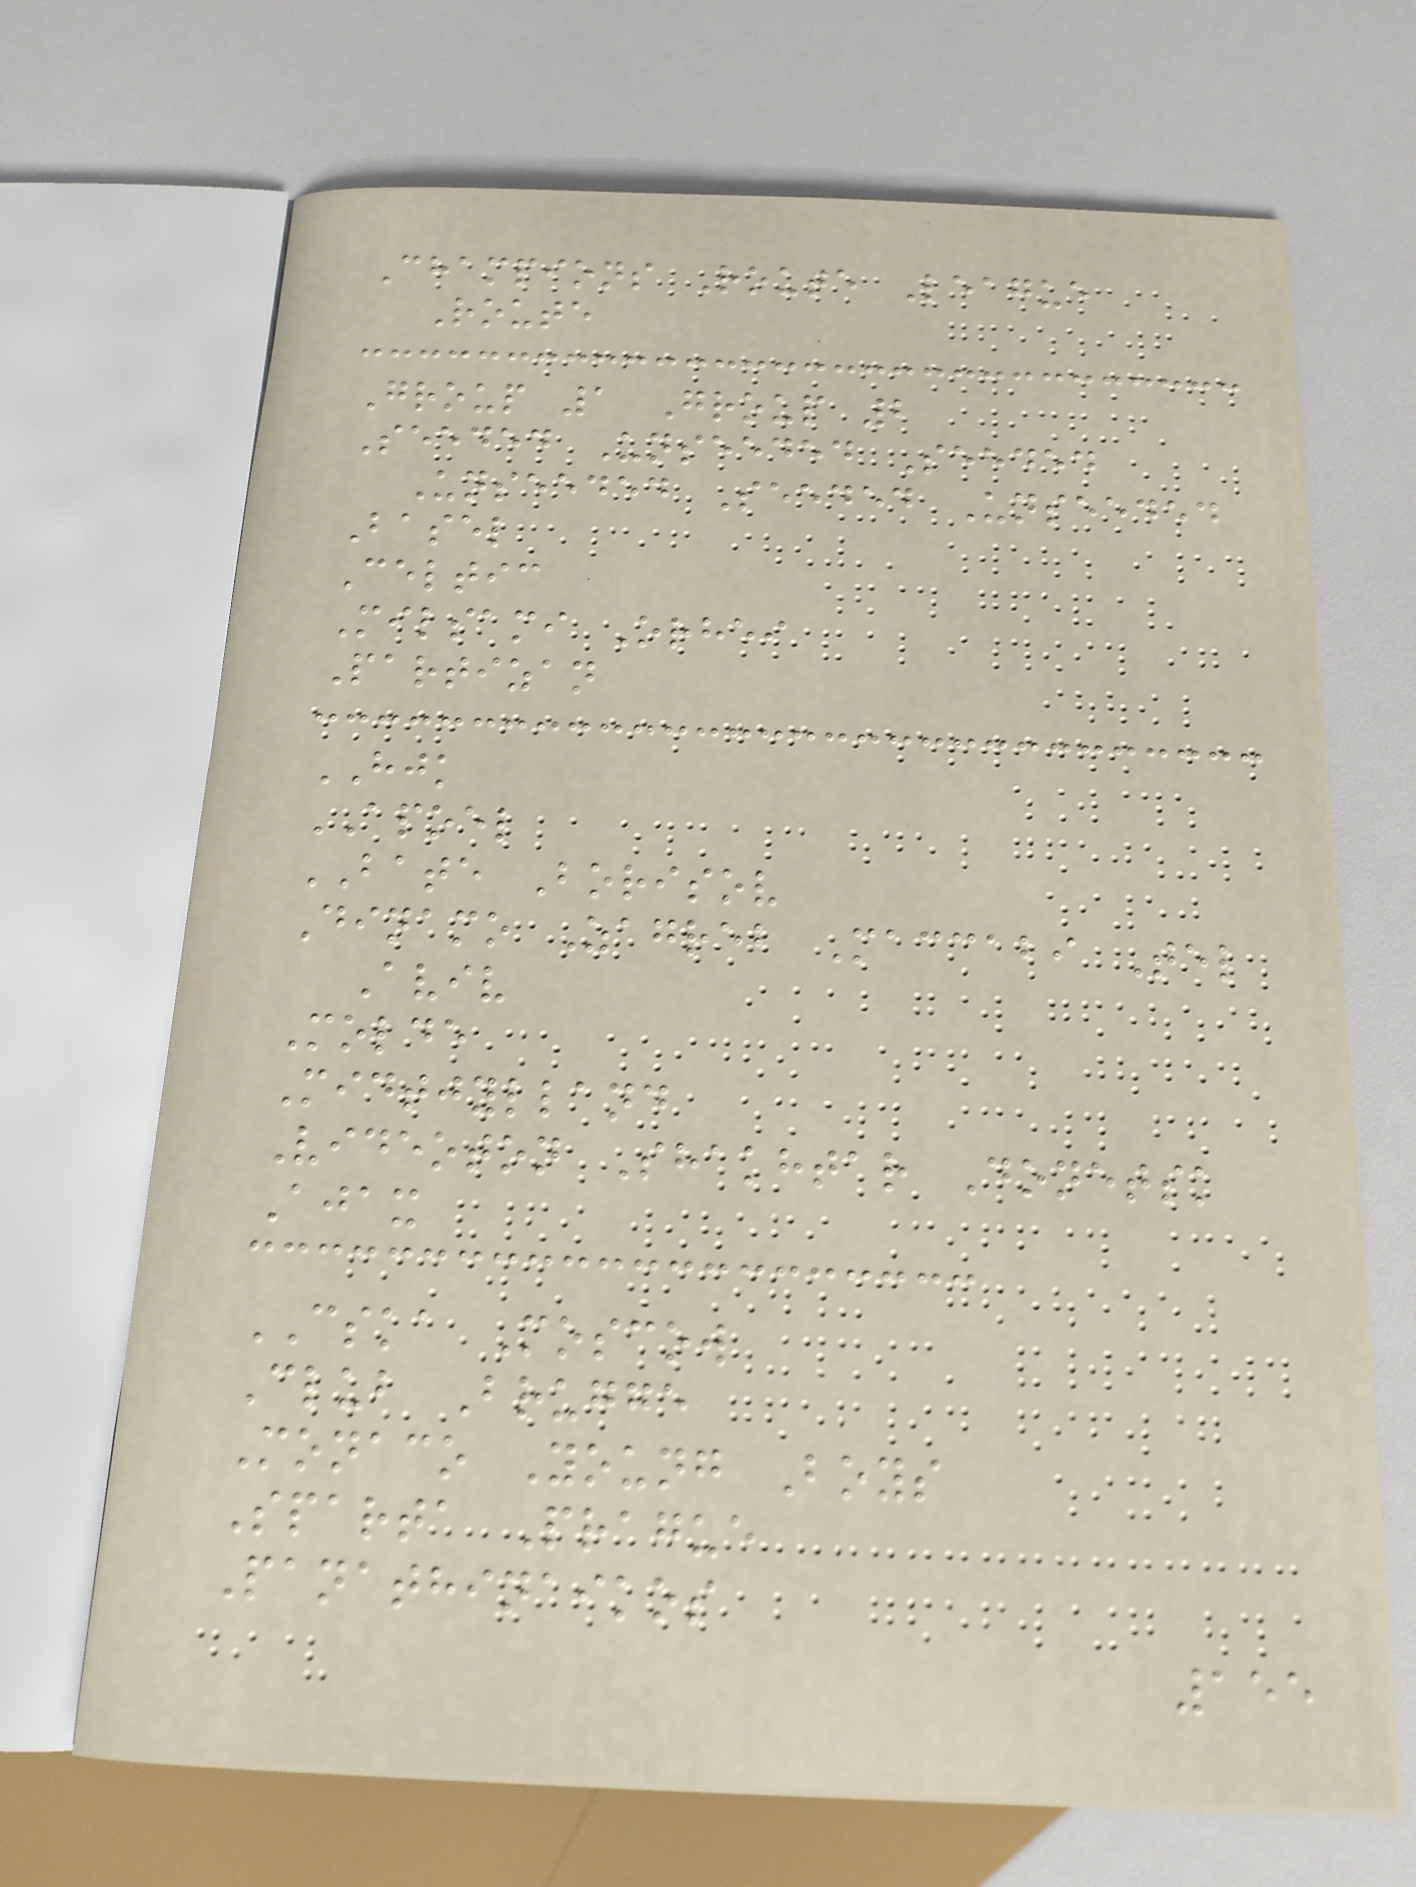Champions Route League
Route
Group 1 Group 2
Seeded Unseeded Seeded
Unseeded Seeded Unseeded
Basel
Celtic
Milsami Orhei
Partizan
HJK
APOEL
BATE Borisov
Dinamo Zagreb Maccabi Tel
Aviv
Molde
Midtjylland
Videoton Shakhtar Donetsk
Ajax
CSKA Moscow
Club Brugge
Monaco Young Boys
Sparta Prague
Panathinaikos
155
